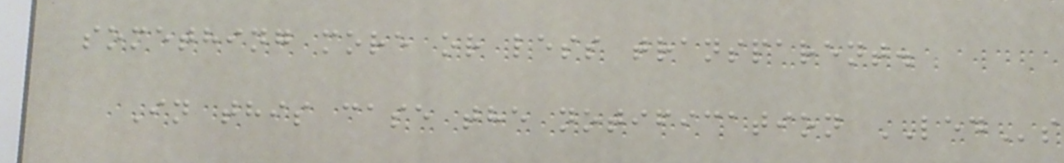something more or less transparent.
In this case the notification LEDs
